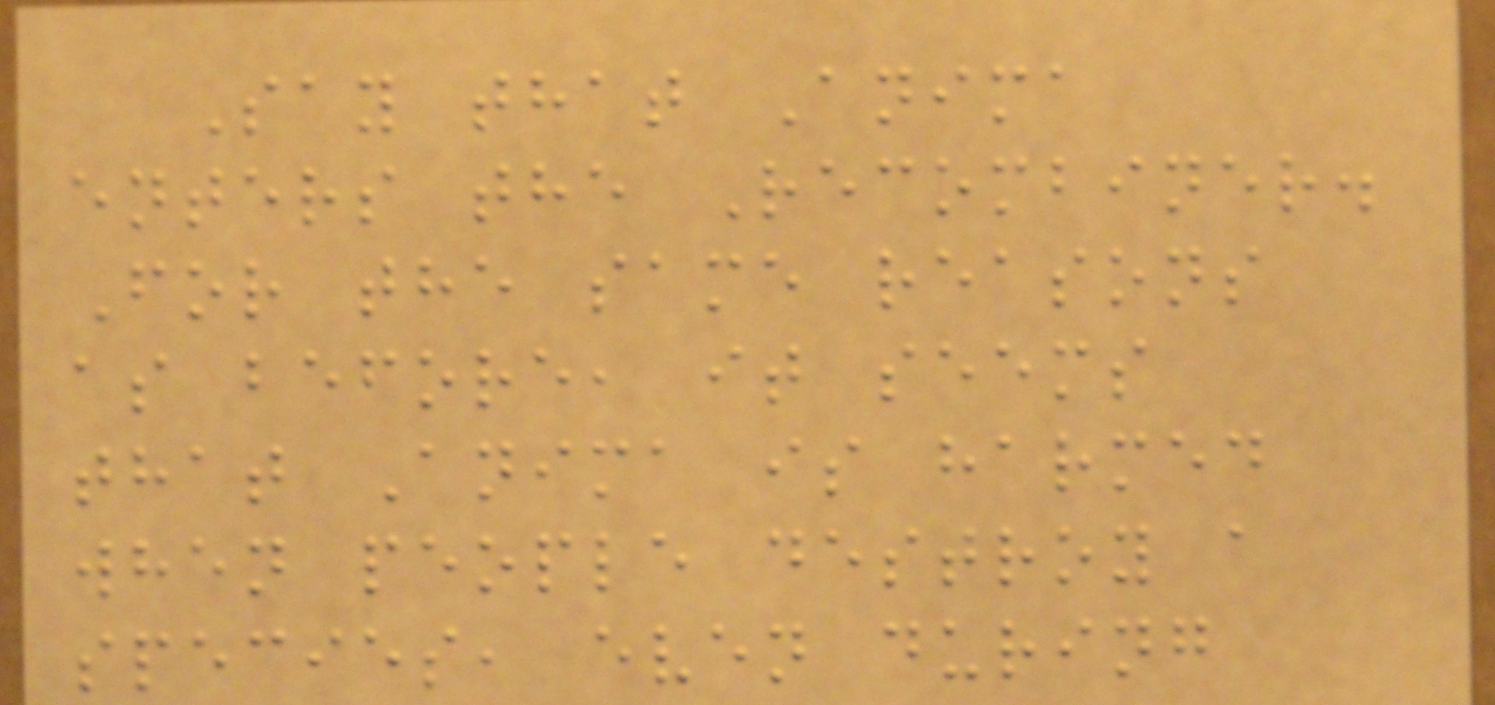Say that Anima
enters the Recombiner.
For the same reasons
as before, it seems
that Anima is harmed
when people destroy a
species, even during
